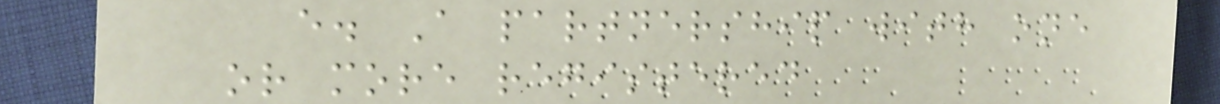e. A partnership with one
or more registered
